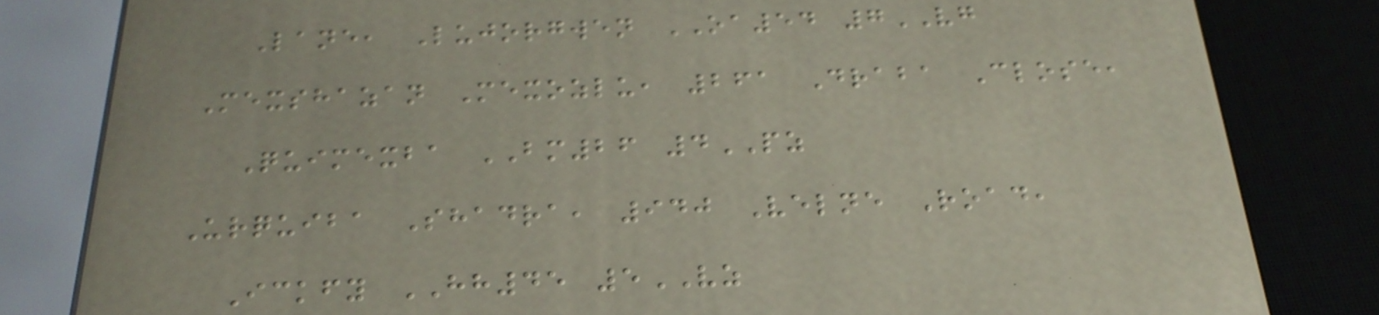Lane, Lujorgwen OA54 7VG
Mexshazan Mexozlu, 261 Draba Close,
Quimexba BM26 4PZ
Urquiba Shadra, 940 Velne Road,
Ickfy HH45 5VZ
